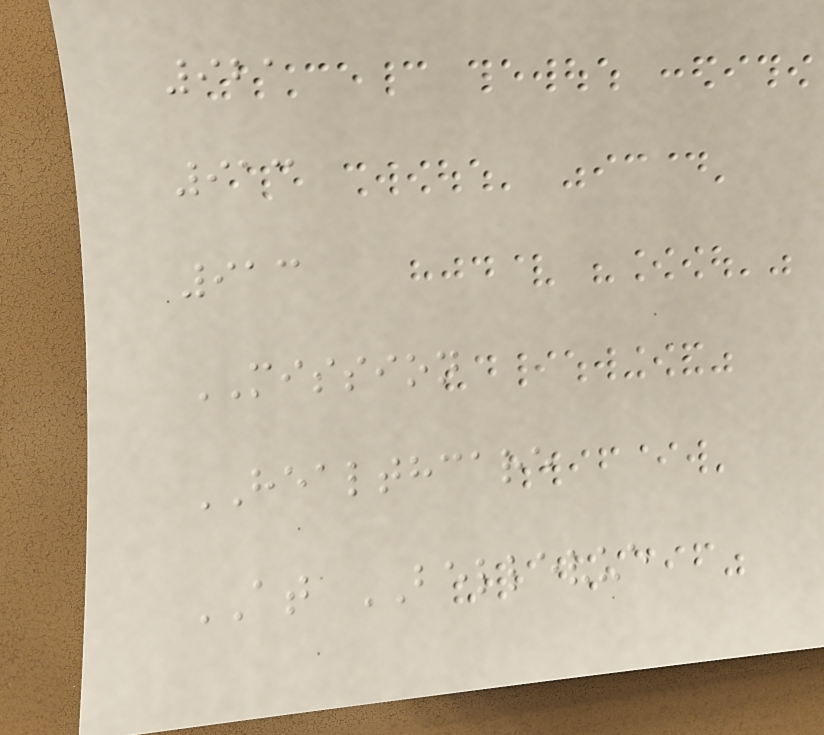921
913
913
MISSION
HEALTHCARE
AT BELLEVUE
